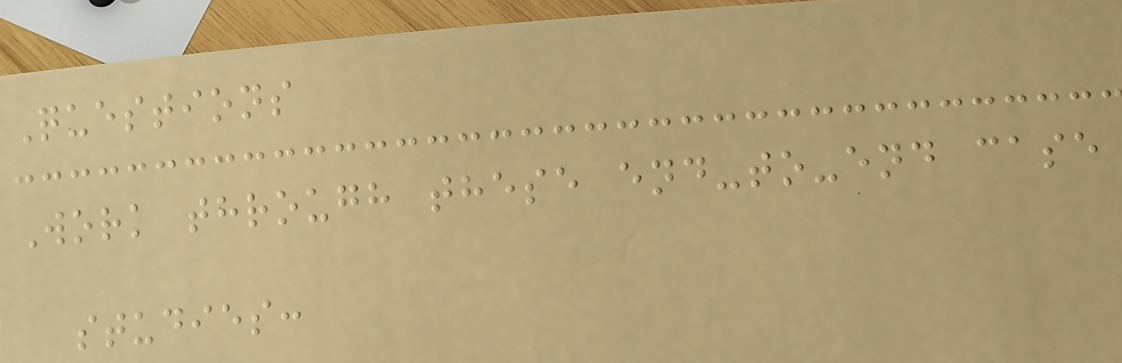Questions
Work through these end-to-end case
studies:
